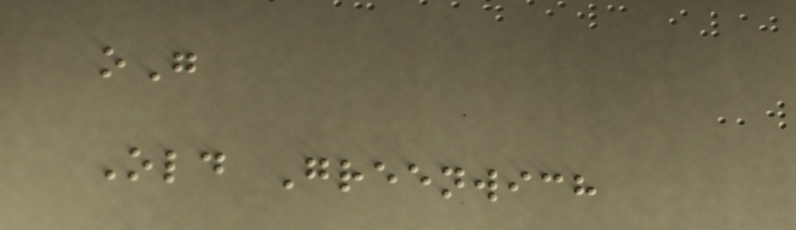oG
Old Greenwich
